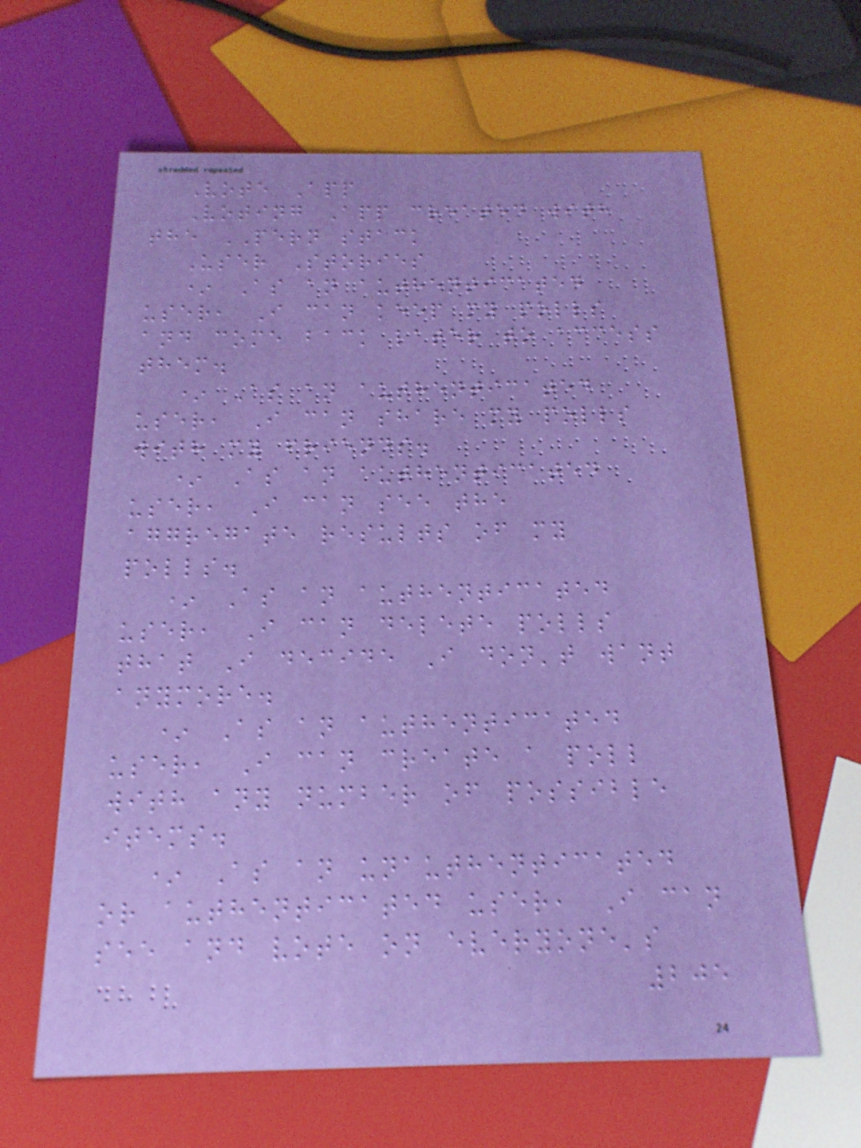Vote App
Voting App created with
the PERN stack
User Stories
* As an authenticated
user, I can keep my polls
and come back later to access
them.
* As an authenticated
user, I can share my polls
with my friends.
* As an authenticated
user, I can see the
aggregate results of my
polls.
* As an authenticated
user, I can delete polls
that I decide I don't want
anymore.
* As an authenticated
user, I can create a poll
with any number of possible
items.
* As an unauthenticated
or authenticated user, I can
see and vote on everyone's
205
